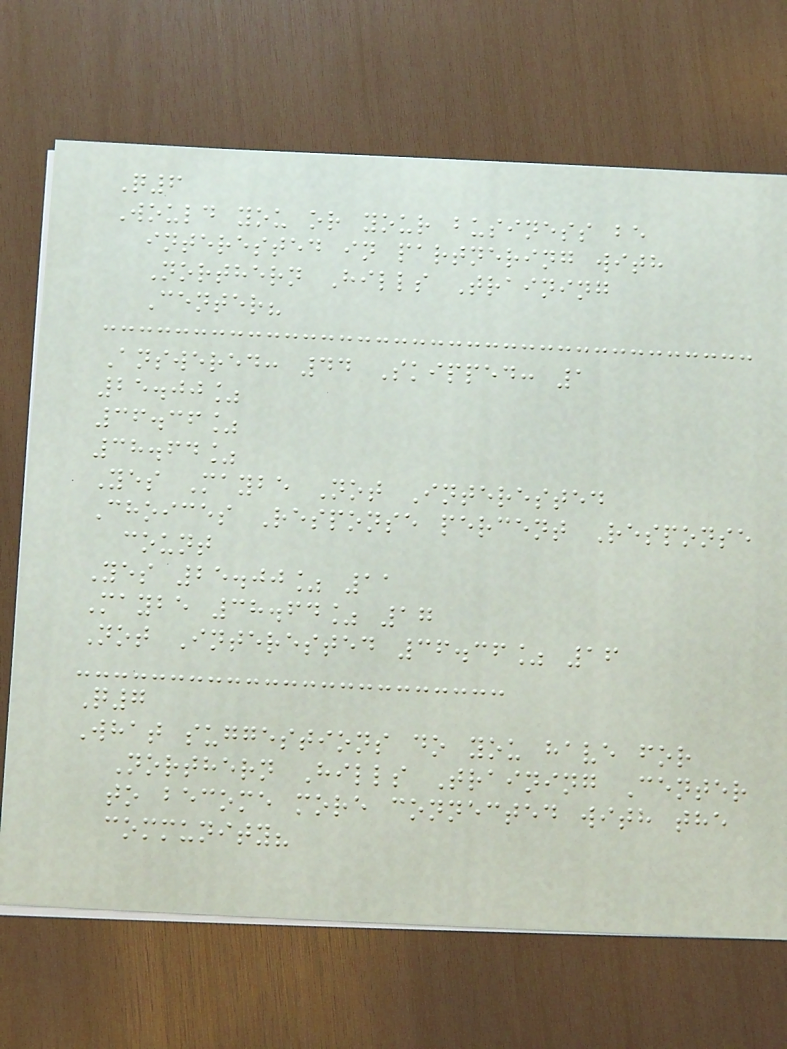Q6
Would you or your business be
interested in partnering with
Northern Hills Training
Center?
Answered: 44 Skipped: 1
25.00%
36.36%
38.64%
Yes Maybe Not Interested
Choices Response percent Response
count
Yes 25.00% 11
Maybe 38.64% 17
Not Interested 36.36% 16
Q7
What suggestions do you have for
Northern Hills Training Center
to become more connected with the
community?
